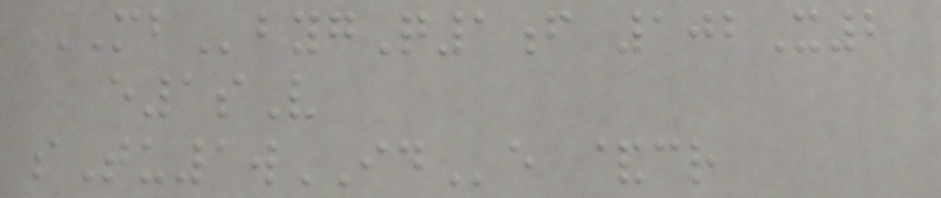MBbygQ1f 102X2
e1sV
sTu1wIDe &cr
